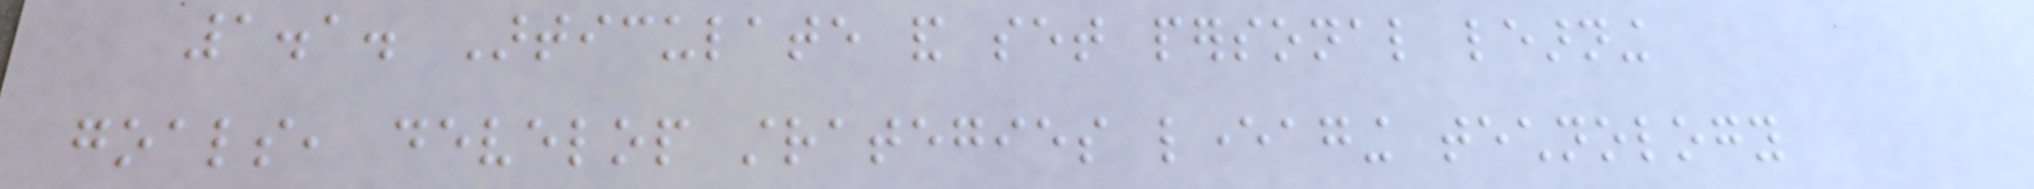1.1. Articulate and set personal learning
goals, develop strategies leveraging technology
